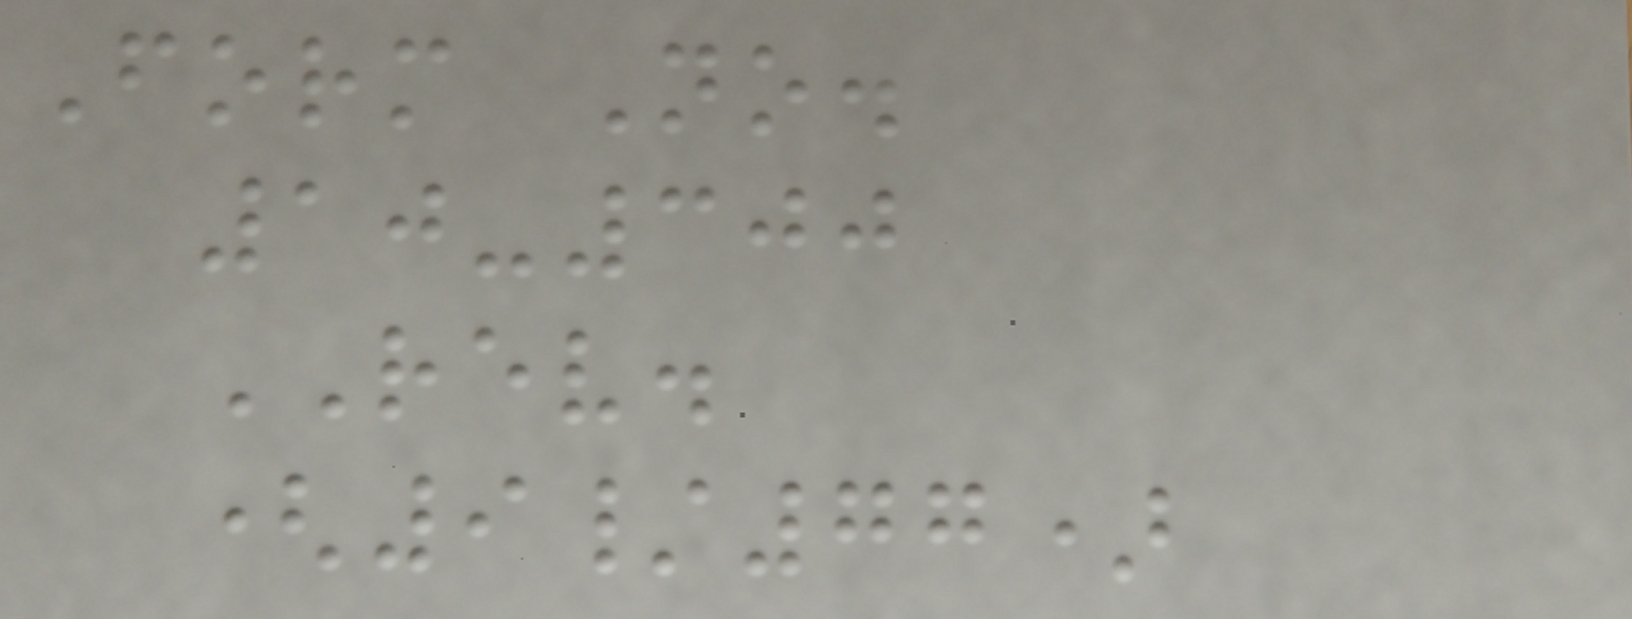Form No.
10-300
REV.
(9/77)
